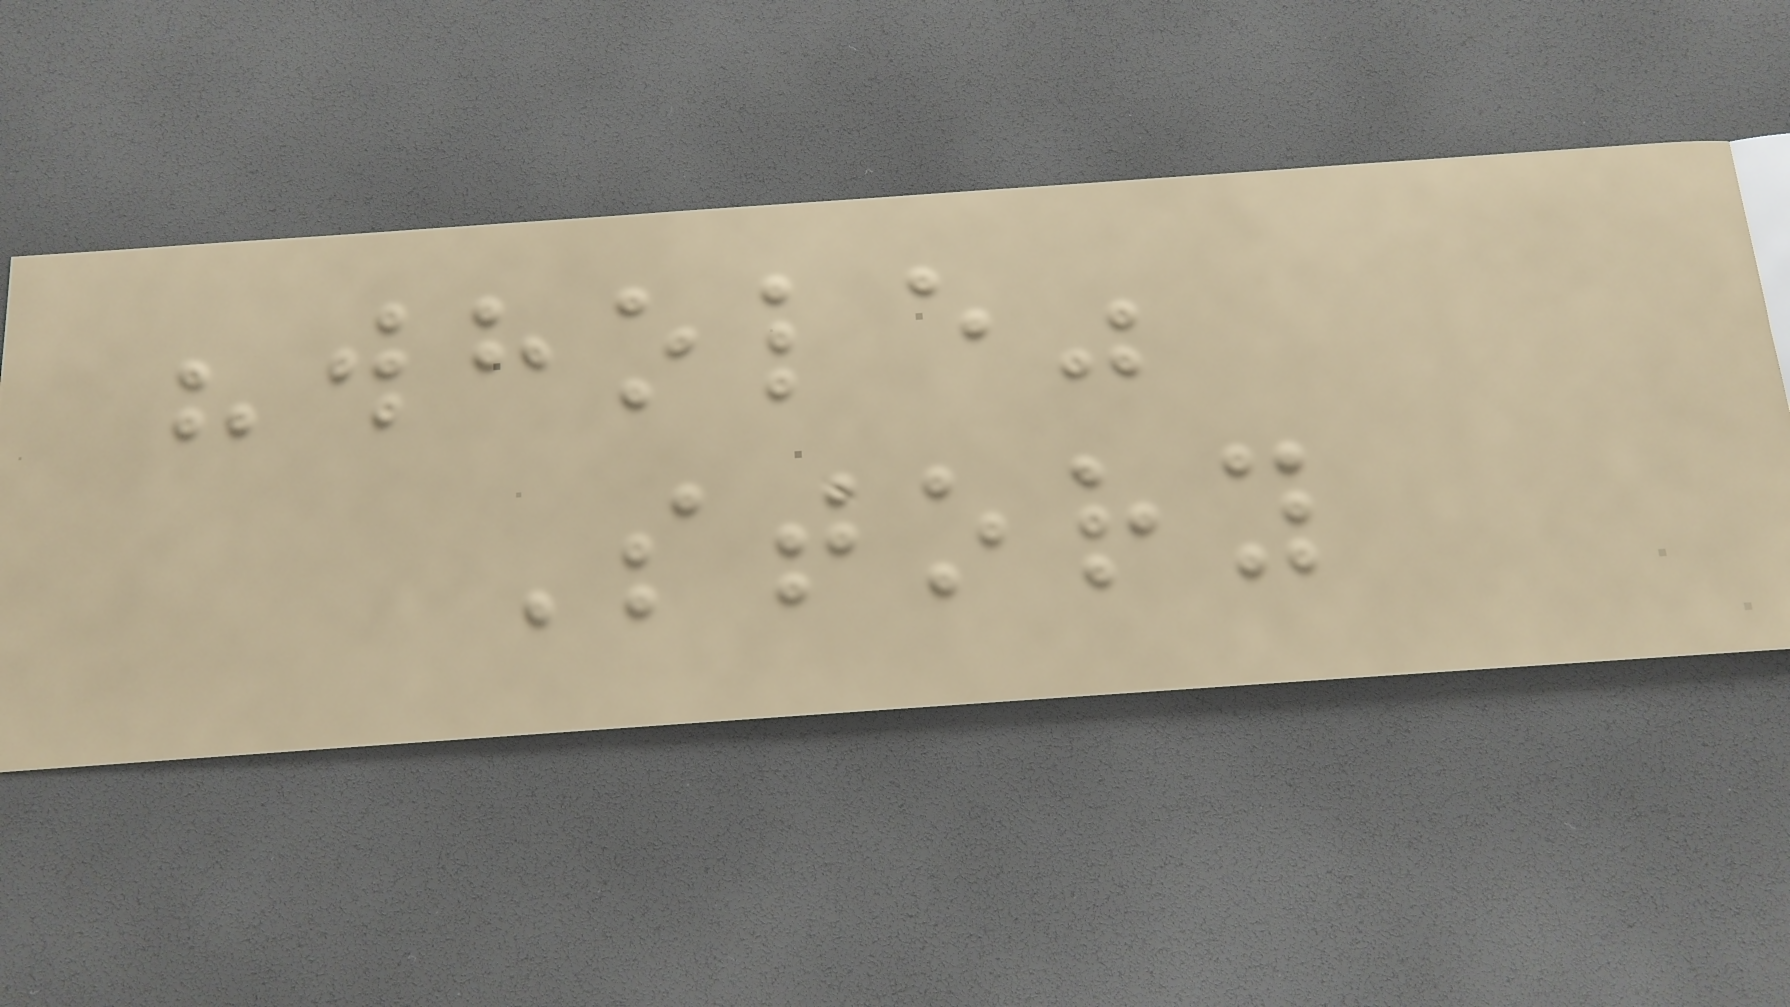"whole"
Story
